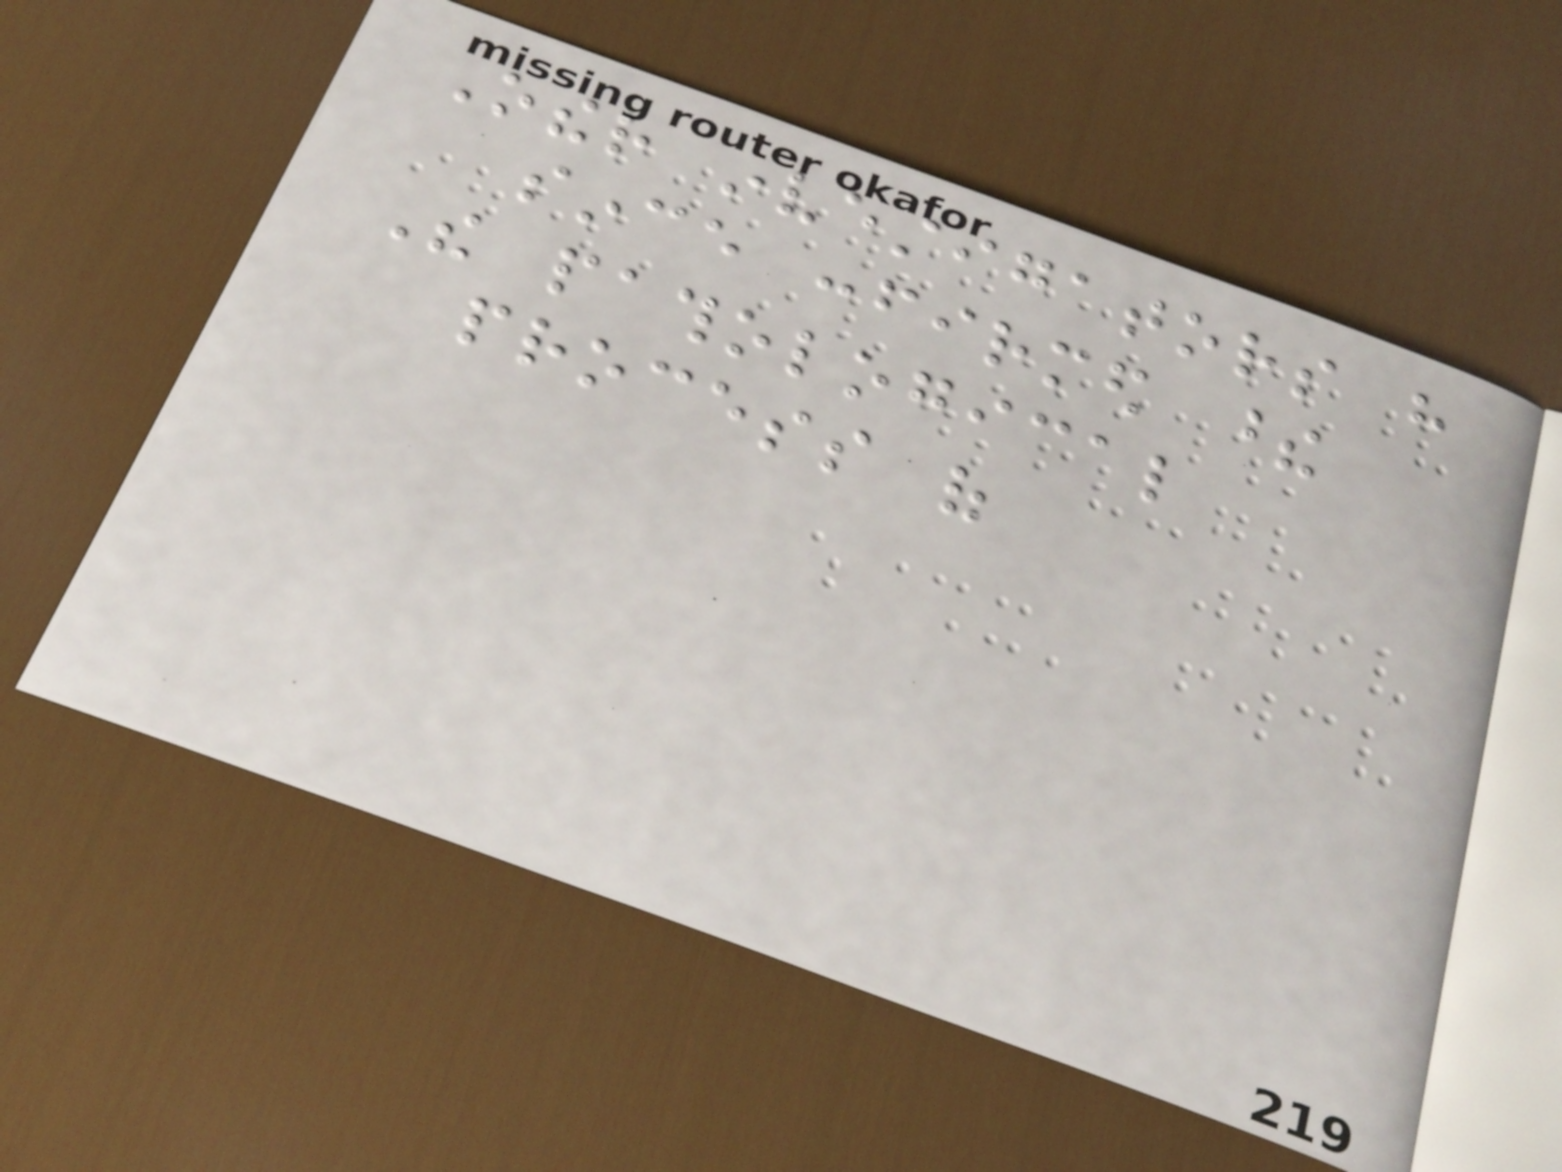Other investigators have
since confirmed these
The pathological
process of
